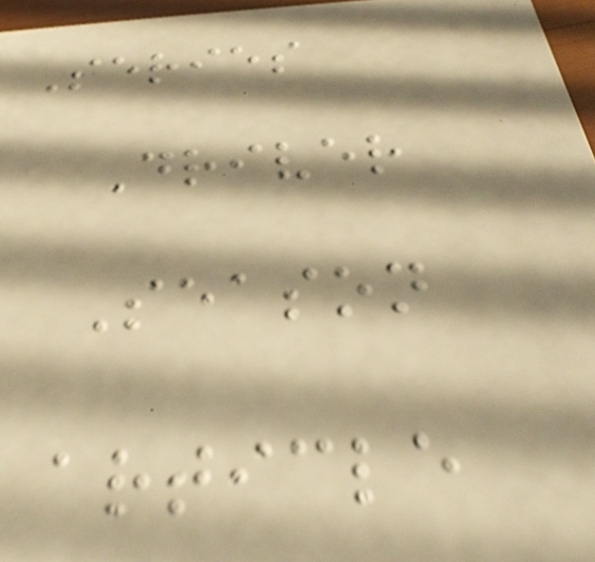Series
Driver
Season
article
